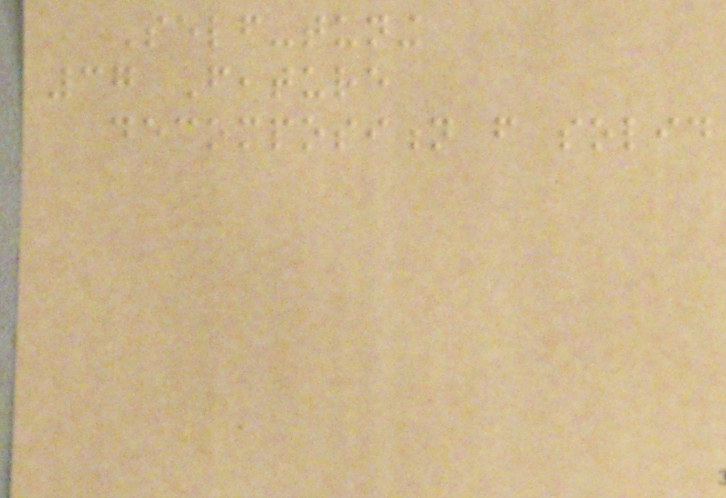Self-tuning
37 Feature
decomposition from solid
